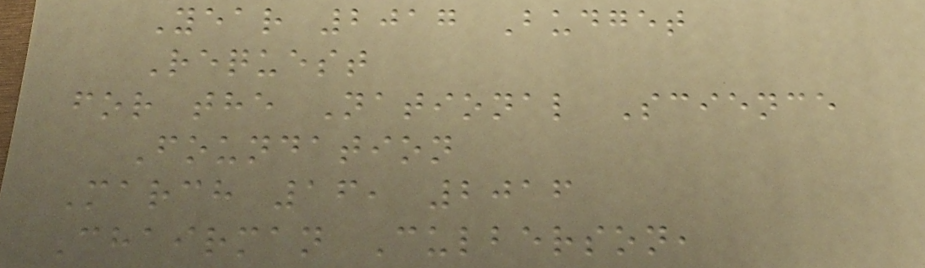Year 2017 Budget
Request
for the National Science
Foundation
March 16, 2016
Chairman Culberson,
